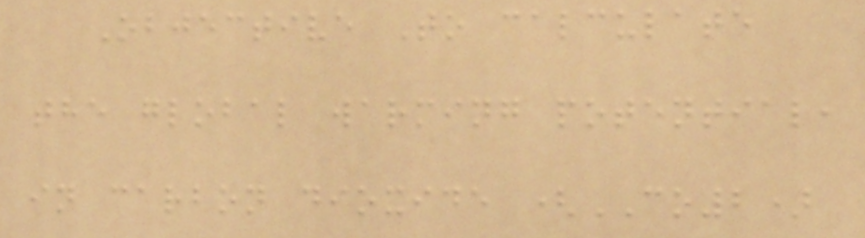Objective To calculate
the global warming potential,
in carbon dioxide (CO2)
